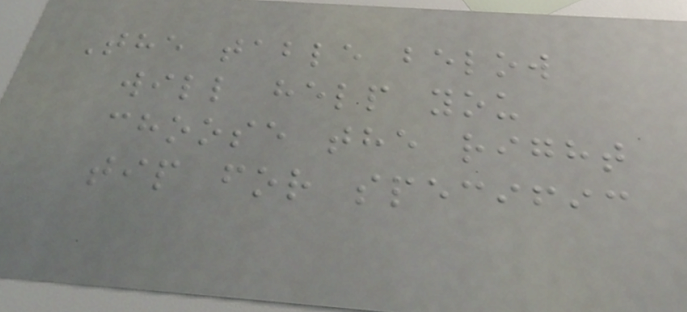The table below
will help you
choose the right
tip for specific
